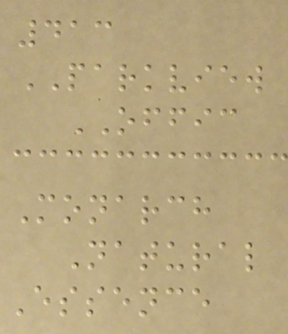413
PARKVIEW
OFFIC
Monarch
Natural
Essence
